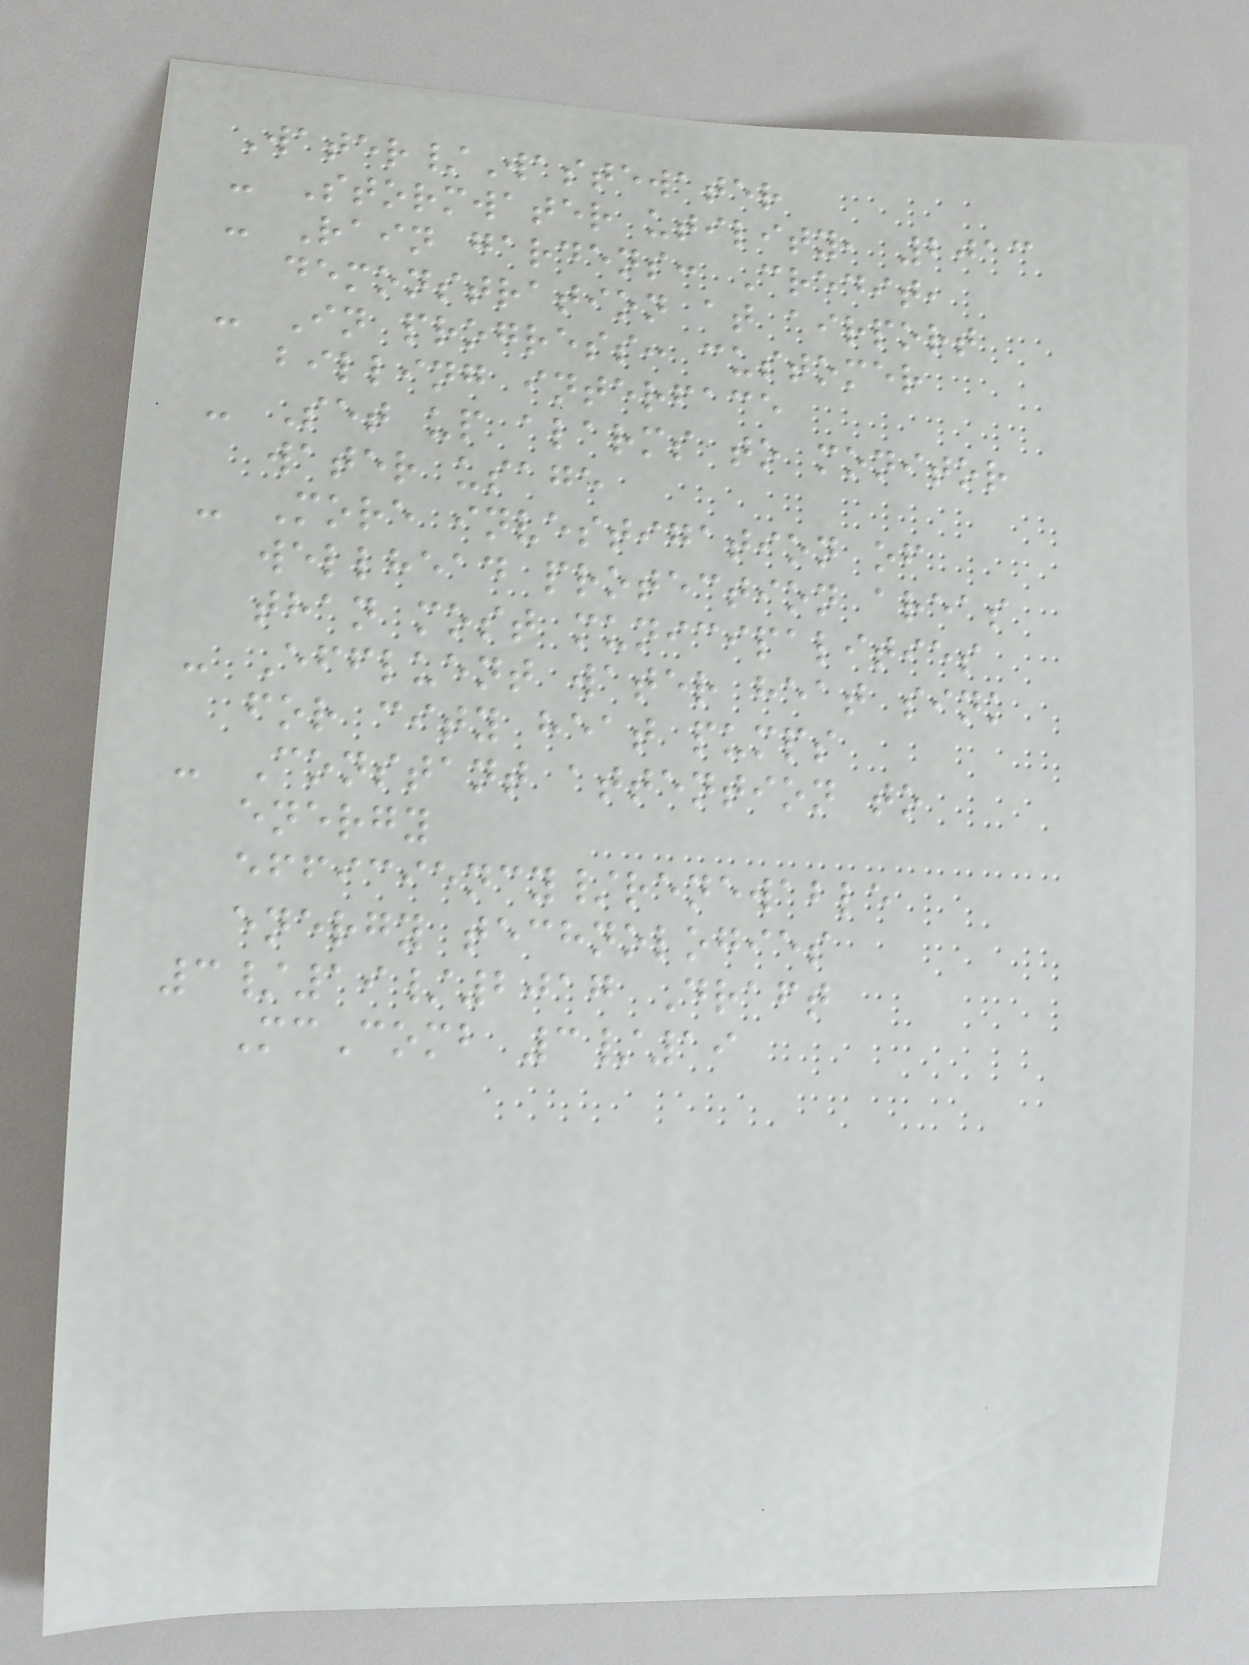Water/Wastewater
- Stormwater utility, 2013
- Rain gardens: Credit,
demonstration at airport
- In progress: customer
billing interface
- Set up alarms to monitor
water usage
- More investigation of
wellhead protection areas
than most municipalities
- Effluent water heat sink
for city heat pumps
- Constant attention to
energy
efficiency/renewable
energy technologies
3/19/2017 Draft
McComb 3/19
